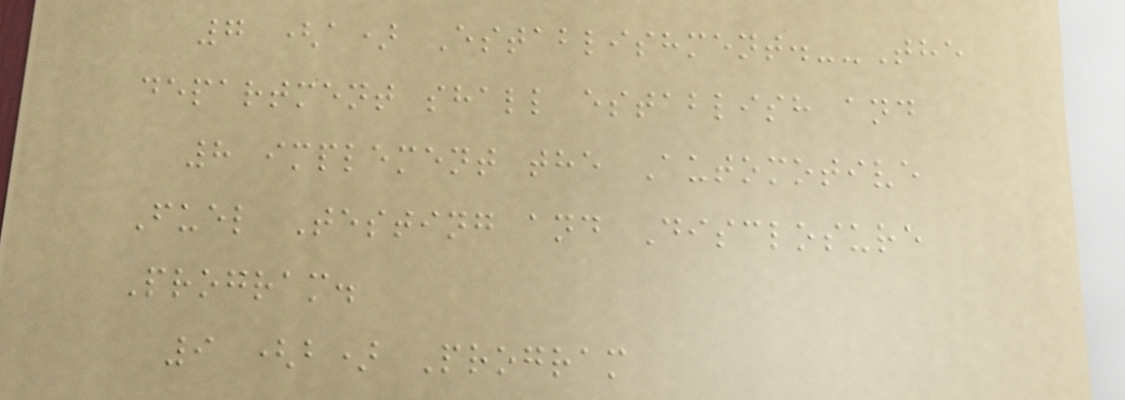7 (a) Establishment.--The
department shall establish and
8 implement the Automotive
Fuel Testing and Disclosure
Program.
9 (b) Program
